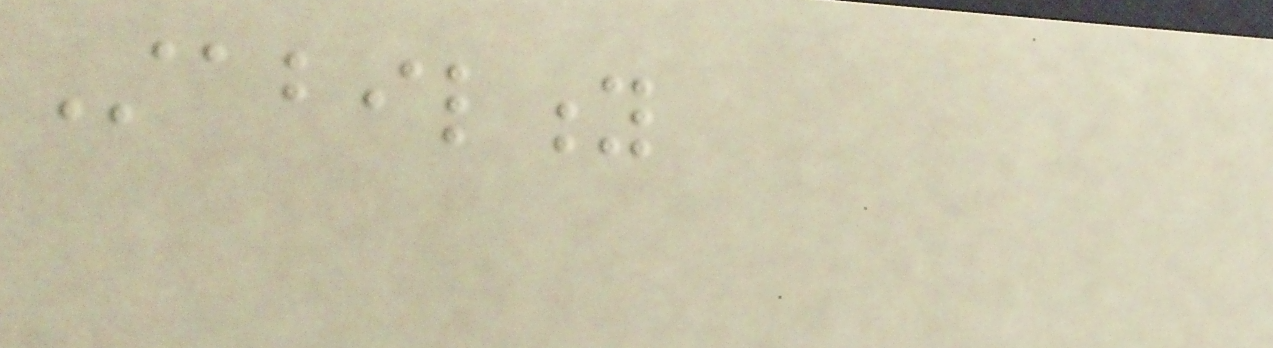Stability
